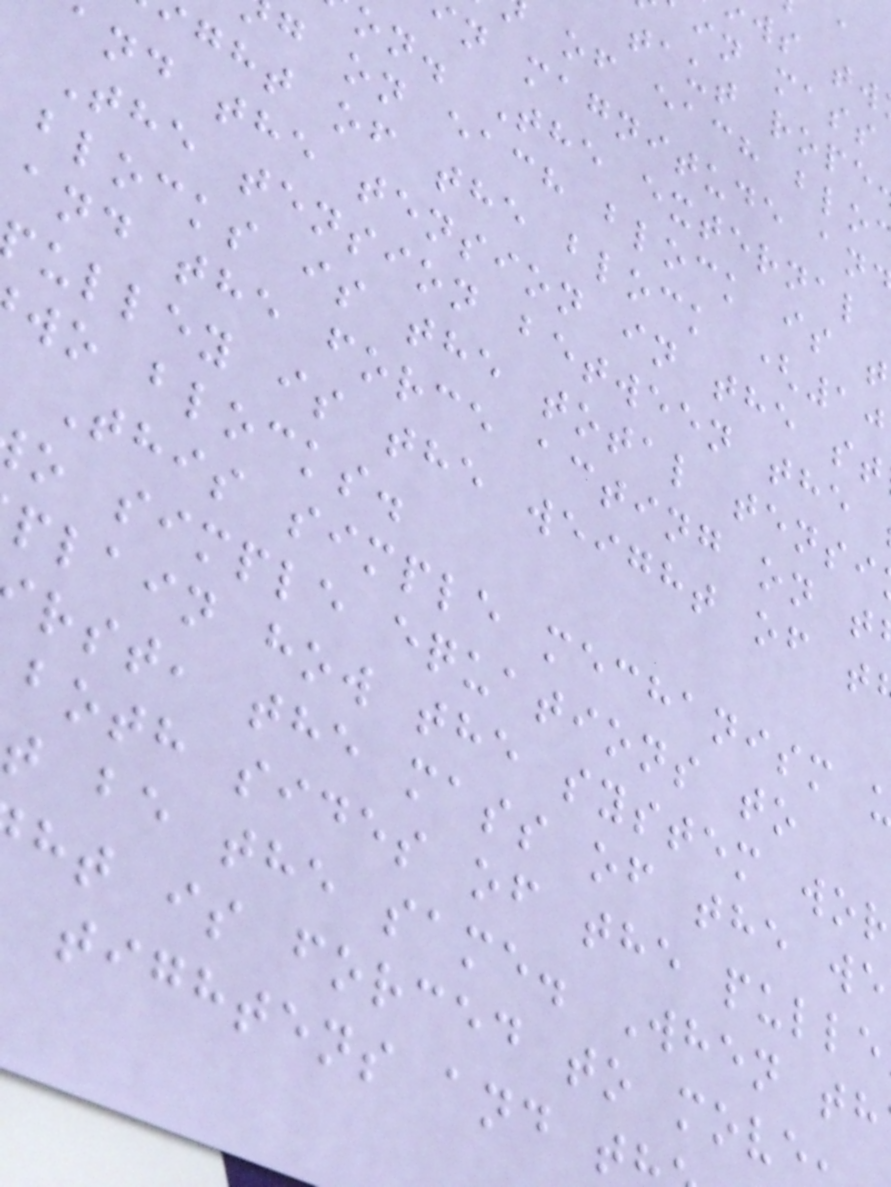taut rope
of each blo
n magnitude an
on. The external
g on each block is t
ght of the block (10
and the tension in the st
The tension between the
blocks is the total tensi
and the force acting on t
ulley is the weight of t
wo blocks.
This simple mechanism
o simple equations to
plain how the system wor
rst, the mass of the we
both sides of the pulle
t be the same. When th
ht is forced to move
tightens and t
